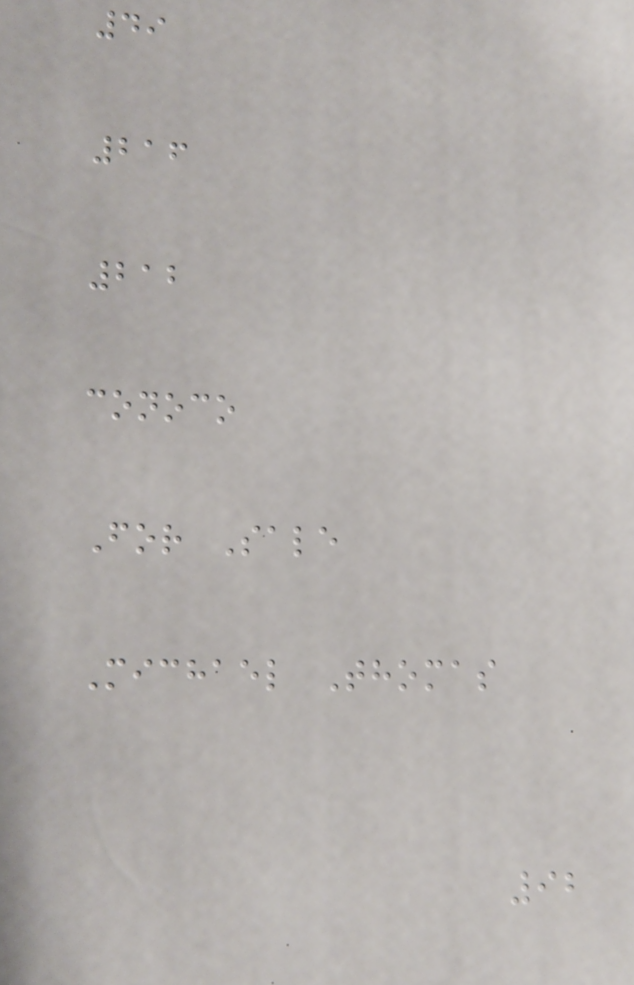49
216
212
conoco
For Sale
Michael Thomas
92
